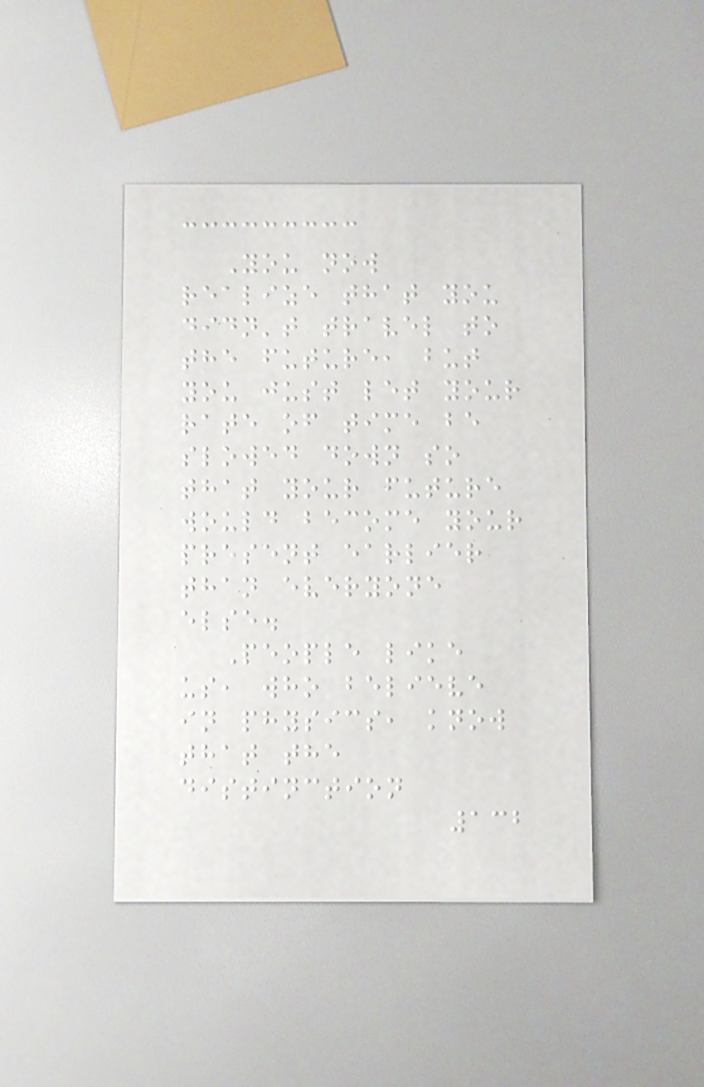You now
realize that you
didn't travel to
the future, but
you just let your
rate of time be
slowed down so
that your future
would become your
present earlier
than everyone
else.
People like
us, who believe
in physics, know
that the
distinction
132
